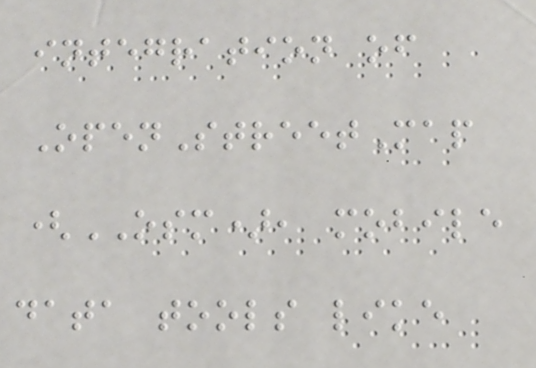integration of
OpenStreetMap
(OSM), mobile
data tools like
